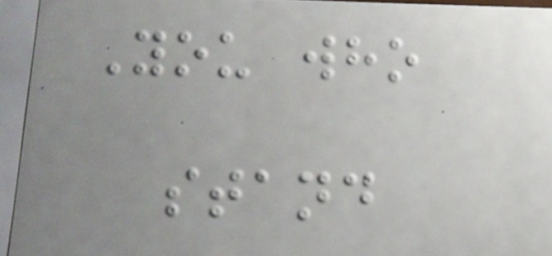You who
stand
